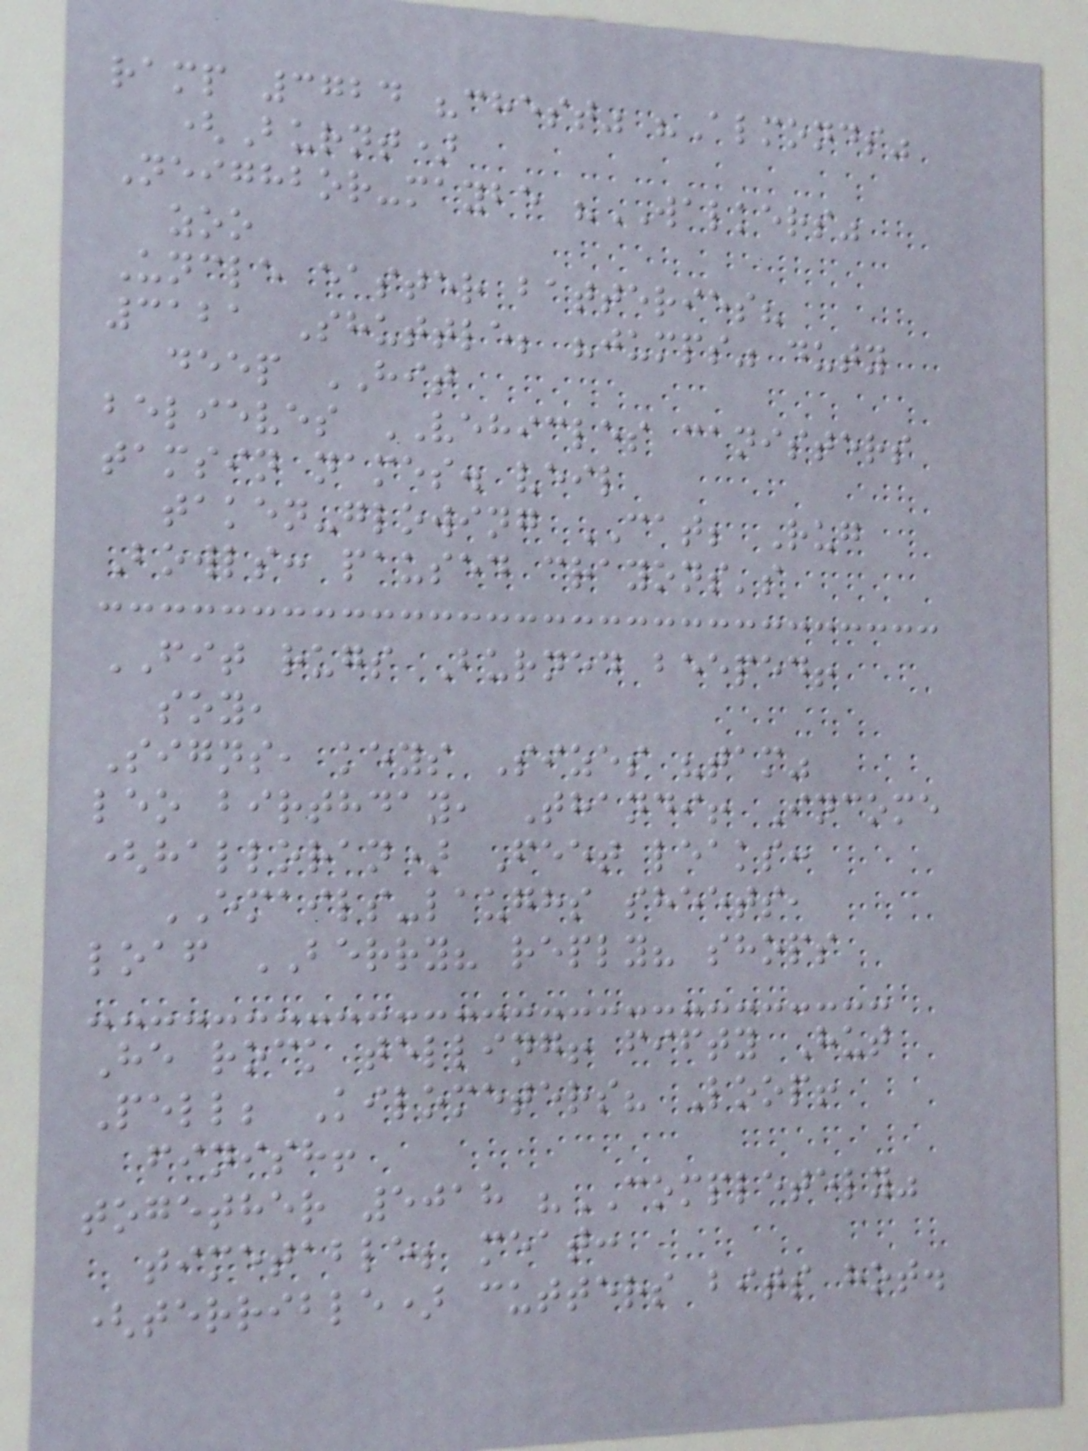ramp 3724 "chest" "Almonds"
(Burnt)
Neighbor-maybe "WALKERS"
zoo
Uncle easter batteries?
3121 Shuttle; "jumps" duty
deep HIT
believes VEHICLES canisters
tamsin names. veil
taken-glowing CAT; Rug
Bowls: paused crayons's
FIT rugs Burned beeped!
soy,
Signs, keys Sizes "tam"
leo birthday, Thandi! Income
(halloran) Feet leaks:
EMAILS-laughs sheets,
loaf BERRY? reply? shops
He rock telling! fifty Hut
Pell; Kilometers? Loop!
finish!
together 5018 "COMPLETELY"
timetable; meat:
(terrible) cutters bits hot.
